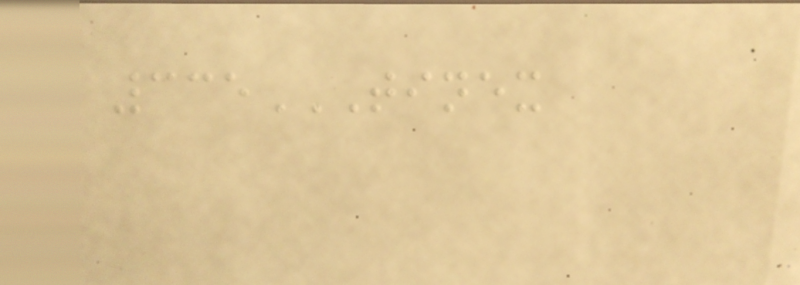335TINEX
